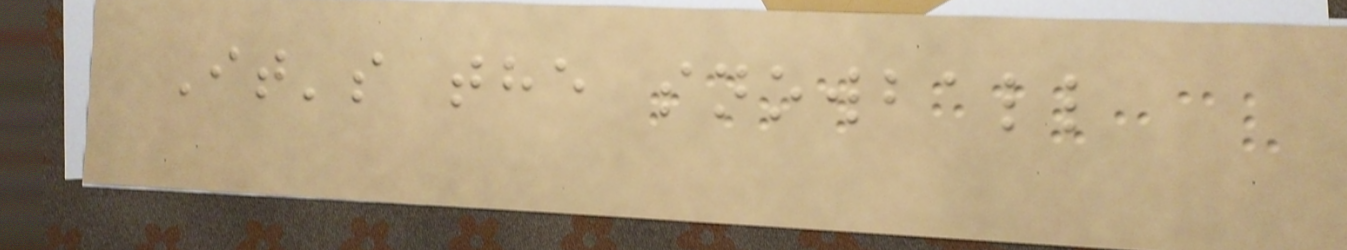It's the snowball
